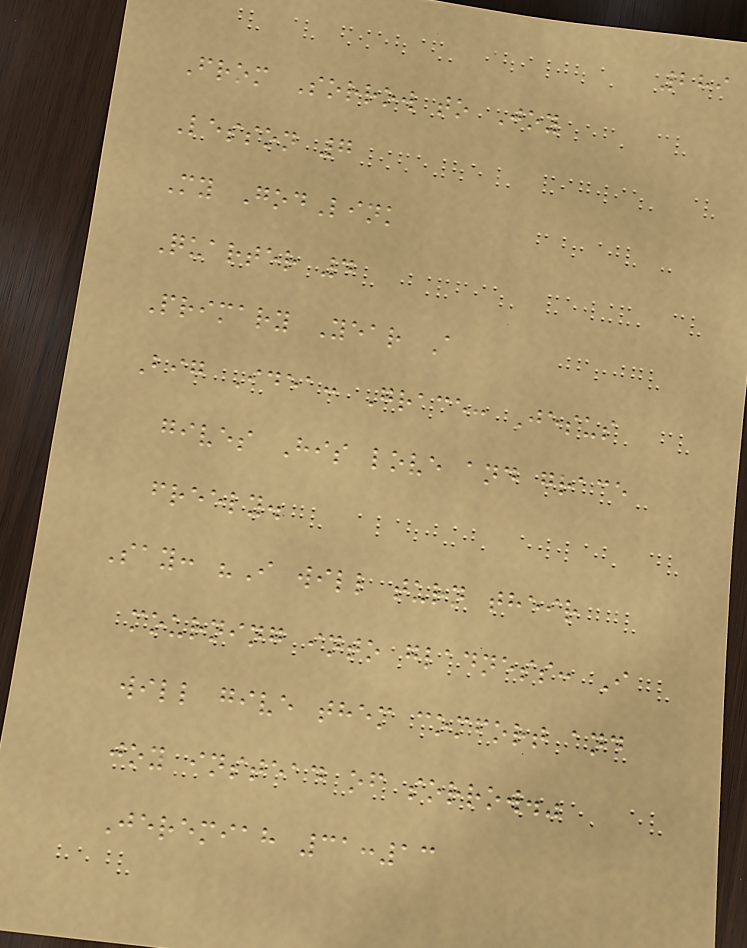289
From Sorrow to Joy
Lesson 7
My GodLink
Quarter 4
Primary Year A
Big Idea: Grace: Jesus
gives His love and grace
freely.
Say: "I will turn their
mourning into gladness: I
will give them comfort and
joy instead of sorrow."
Jeremiah 31:13
